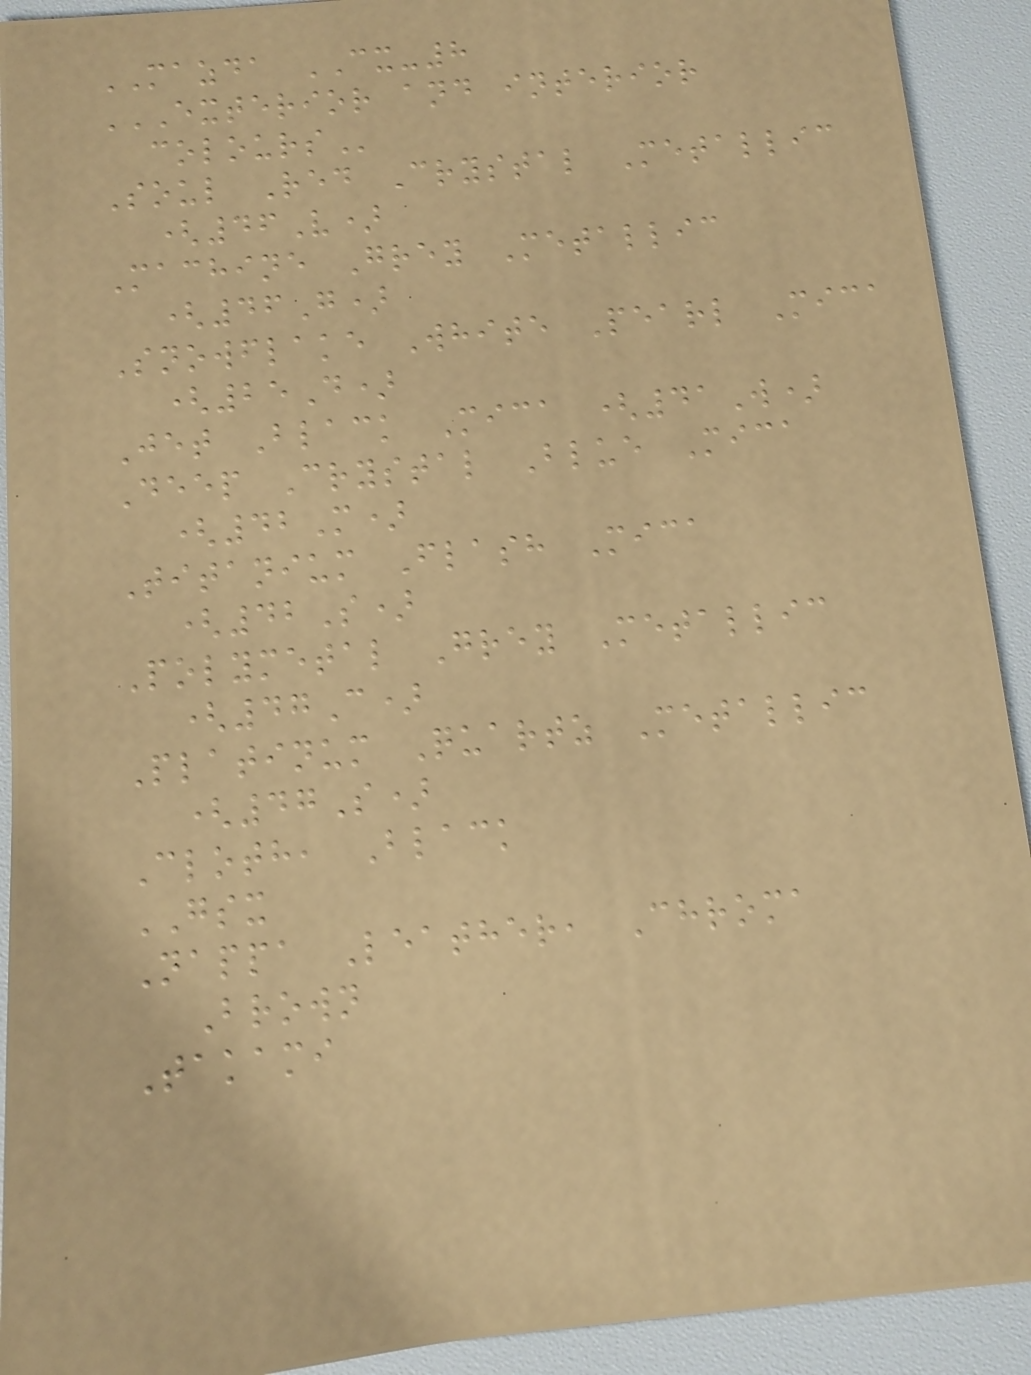MAZDA CX-8
EXTERIOR AND INTERIOR
COLOURS
Soul Red Crystal Metallic
(46V)
Machine Grey Metallic
(46G)
Snowflake White Pearl Mica
(25D)
Jet Black Mica (41W)
Deep Crystal Blue Mica
(42M)
Titanium Flash Mica
(42S)
Polymetal Grey Metallic
(47C)
Platinum Quartz Metallic
(47S)
Cloth, Black
GSX
Nappa Leather, Chroma
Brown
Takami
